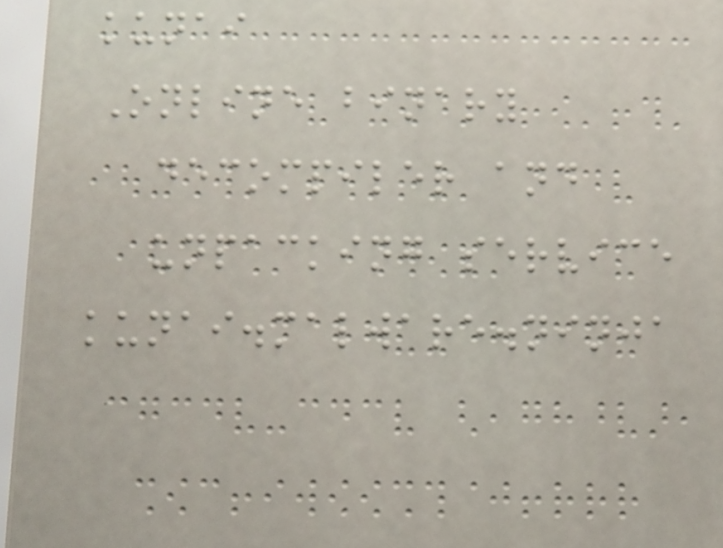kunai
Online binary
decompiler and
unpacking service
kunai.malware.ninja
